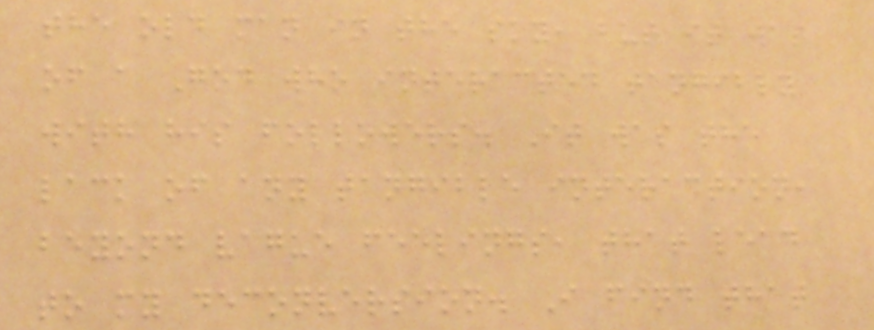the old man in the sky, but it was
of a God who interacted tangibly
with his followers. It was the
lack of any tangible interaction,
beyond vague feelings, that lead
to my deconversion. I find that
